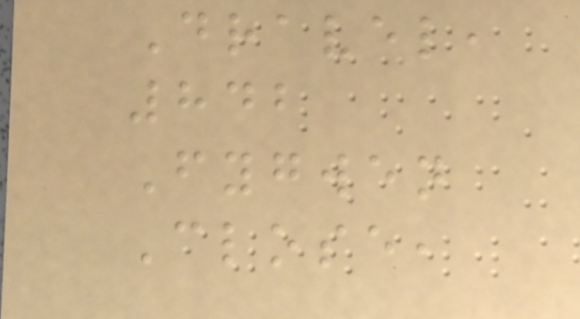Dravel,
842
Fygwen
Close,
